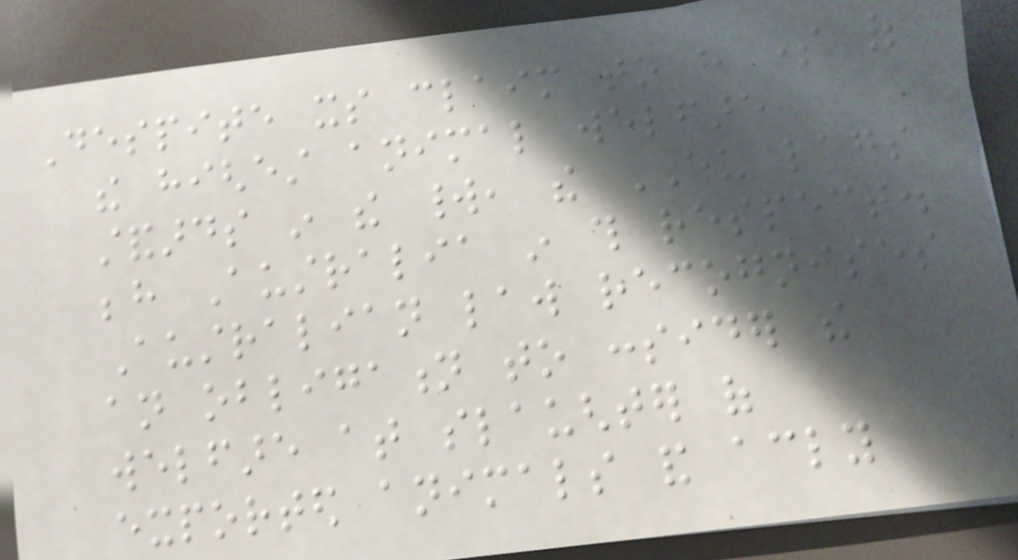Despite its claim to have some of
the highest animal welfare
standards in the world, the EU lags
behind Australia in this respect.
Australian law recognises
an obligation to consider the
welfare at slaughter of
exported animals and accordingly
